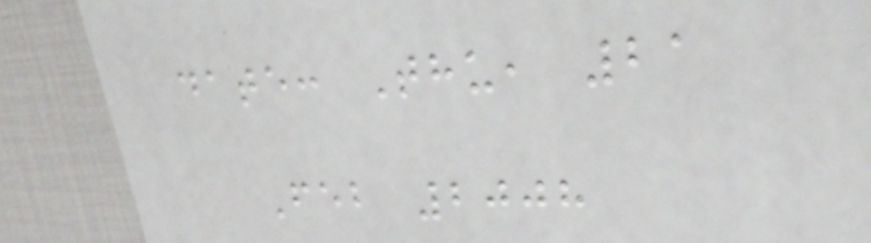date: Thu, 21
Feb 2008
